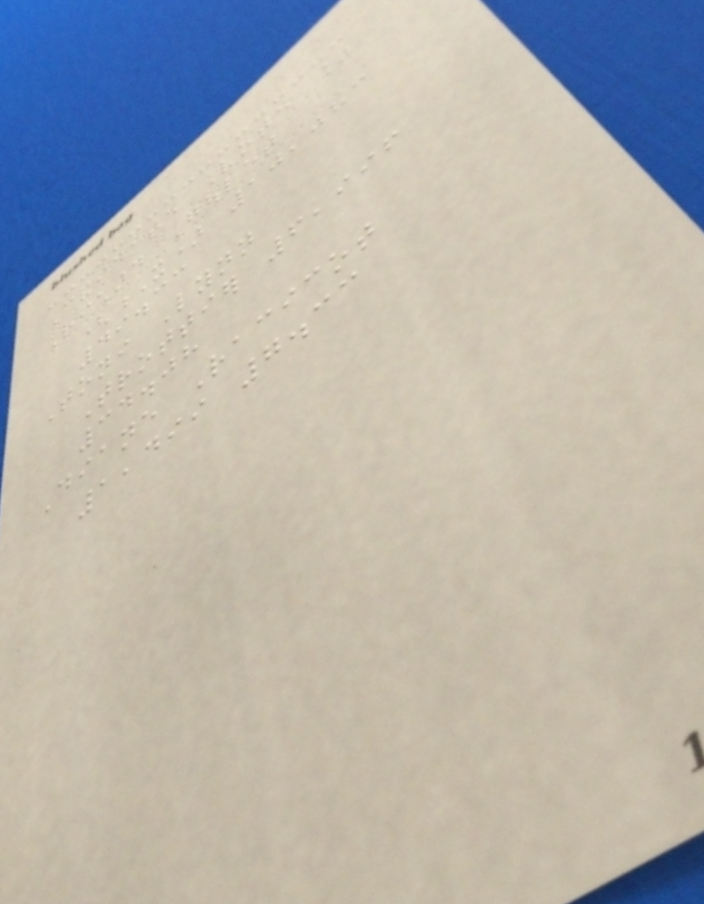Candidate Vote %
Richard Goulet
(X) 10,083
49.33
Toni Lynn
Trottier 6,996
34.08
Diane Racicot
1,499 7.33
